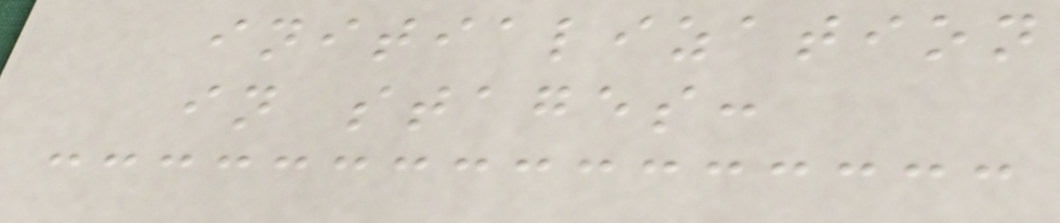initialization
in stages:
